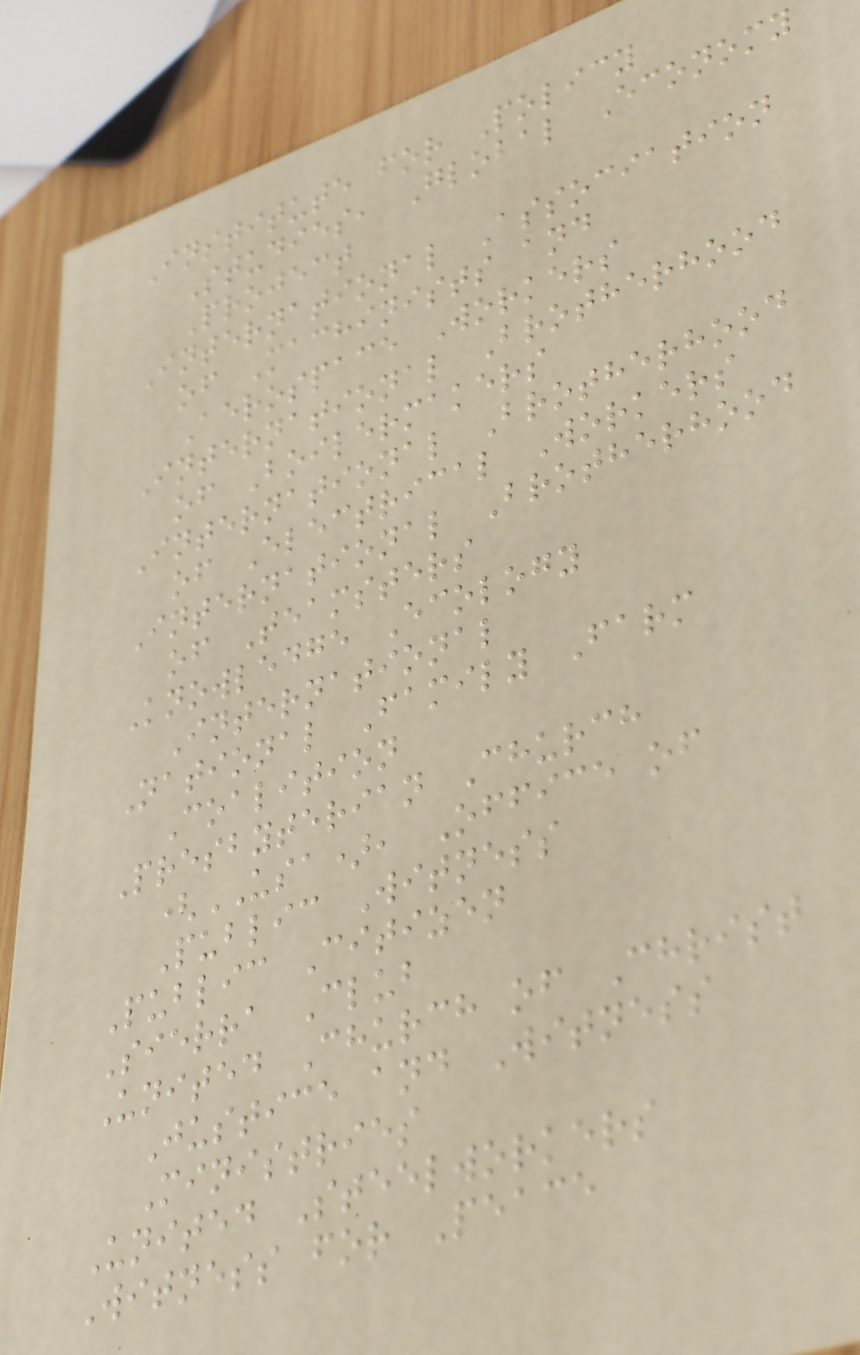Institute for Policy
Studies, Global Economy
Project
International Association
of Machinists and
Aerospace Workers
International Brotherhood
of Boilermakers
International Brotherhood
of Electrical Workers
International Brotherhood
of Teamsters
Knowledge Ecology
International
National Family Farm
Coalition
Presbyterian Church
(USA), Office of
Public Witness
Public Citizen
Sierra Club
United Church of Christ
Justice and Witness
Ministries
United Steelworkers
Witness for Peace
